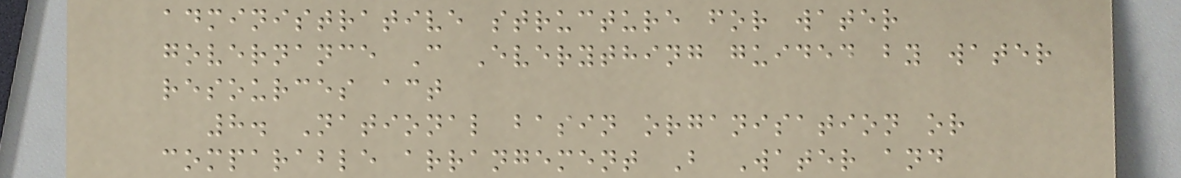administrative structure for water
governance C Everything guided by water
resources act
8. National basin organisation or
comparable arrangement B Water and
